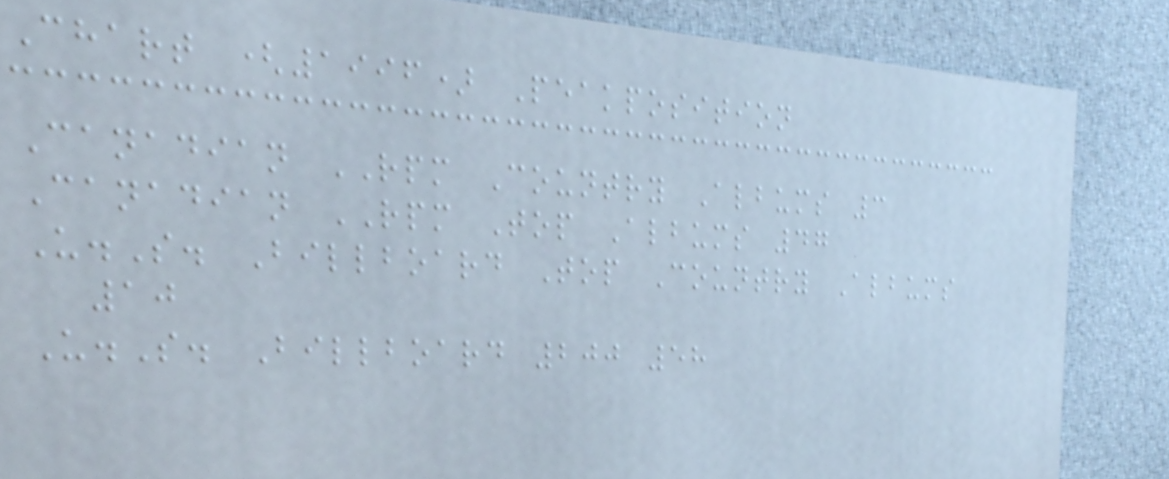Chart (1996) Peakposition
Canadian RPM Country Albums 3
Canadian RPM Top Albums 47
U.S. Billboard Top Country Albums
10
U.S. Billboard 200 58
